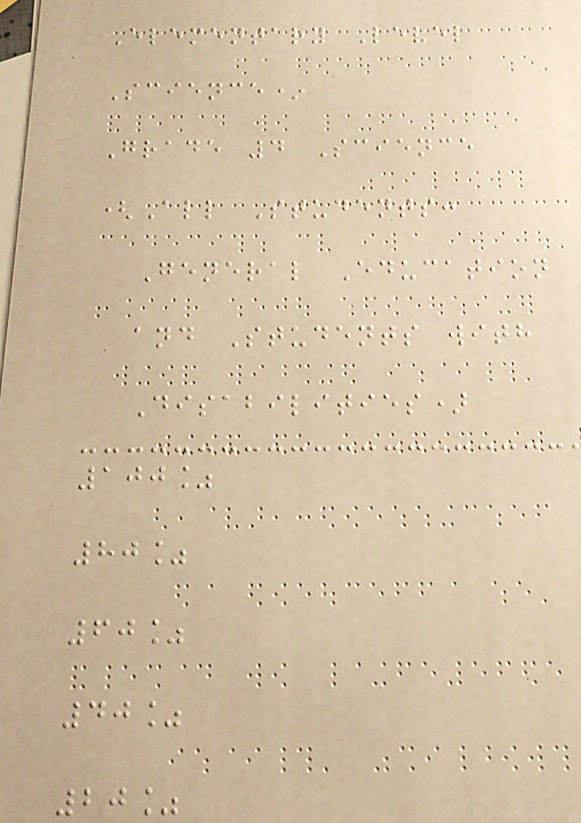Elementary Level
Science*
Grade 4 Science
(All Students:
General Education
and Students with
Disabilities)
100%
80%
60%
40%
20%
